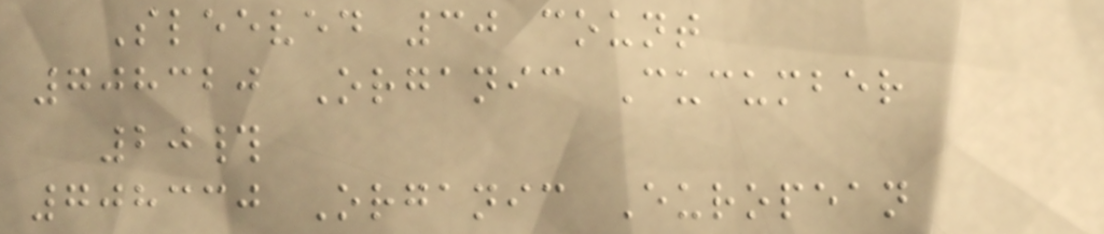Sleeved 30 count
708320 Organic Cucumber
20#
708330 Organic European
